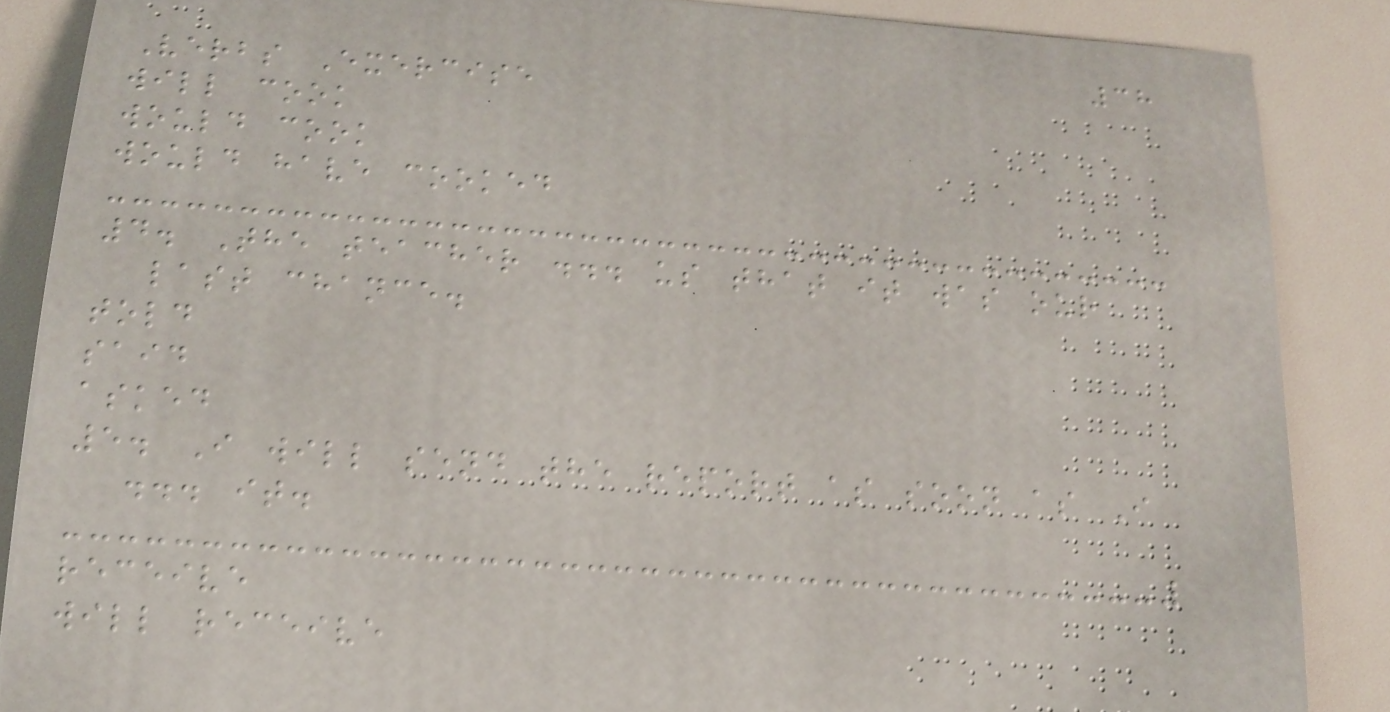38
Verbs Exercise
will cook
would cook
would have cooked
4. The teacher ... us that it was our
last chance.
told
said
asked
5. I will send the report as soon as I
... it.
receive
will receive
